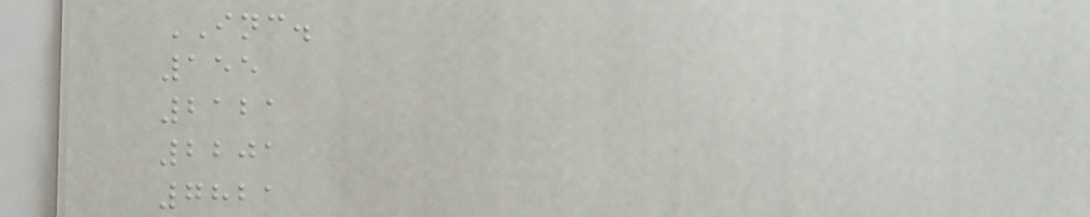INC.
155
2121
2201
7821
